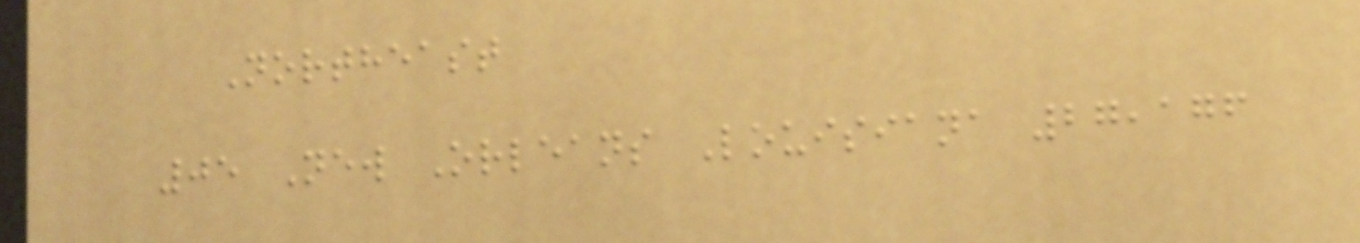Northeast
05 New Orleans Louisiana 27,176
